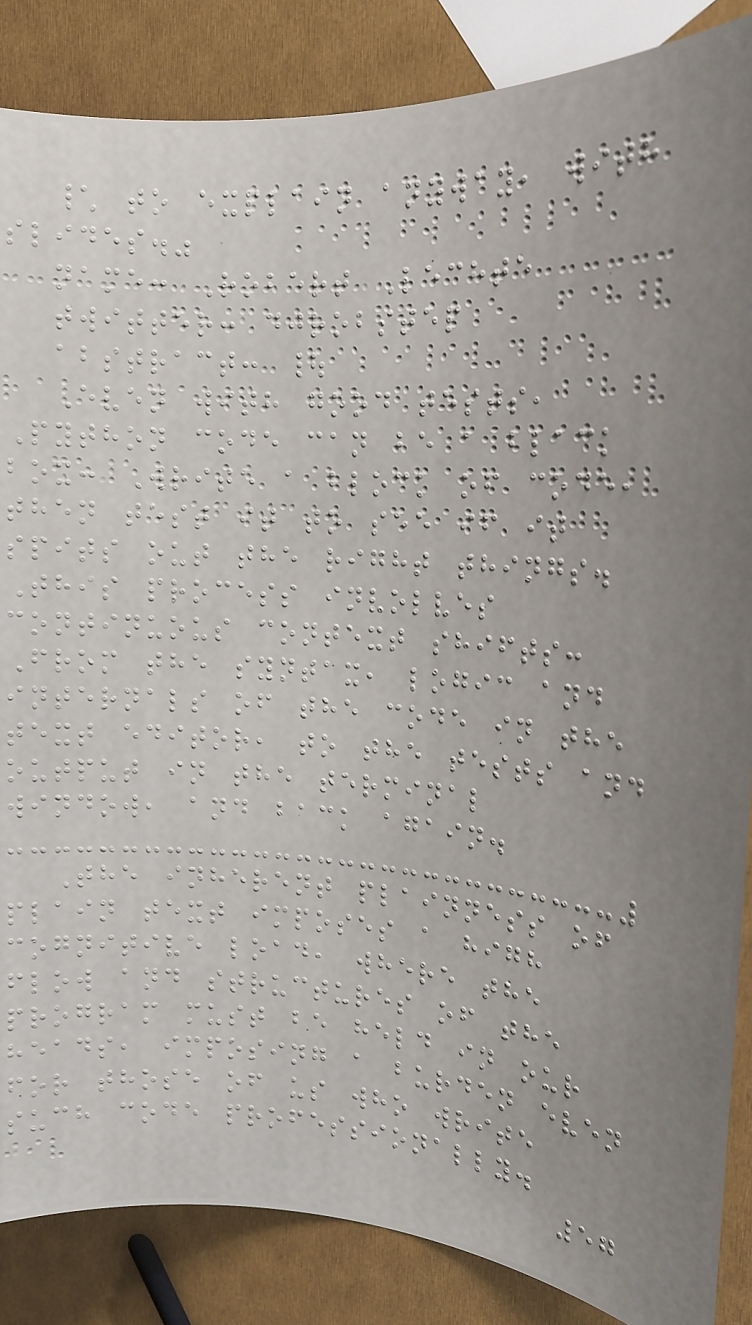\ to explain anyway, with
slides."
name: Robert Lechte
twitter: djrobstep
abstract: |
Even with good tests,
Python code can be a black
box: Write a block of code,
then test it to see if it
spits out the right things.
This process involves
continuous context shifts:
From the syntax, logic and
internals of the code in the
text editor, to the tests and
output in the terminal
window, and back again.
The inherent plainness of
plain text imposes a high
cognitive load, where the
flow and structures of the
program must be held in our
heads, imposing a burden even
for those of us who write
such code professionally.
57
